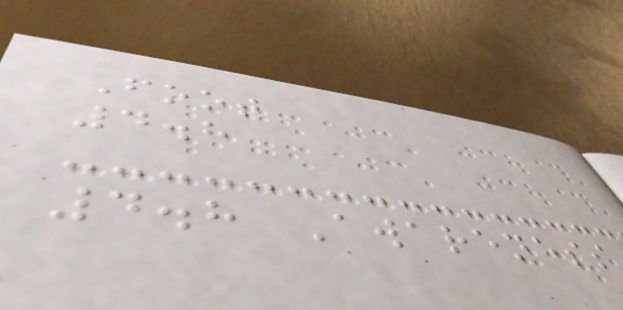Foot
4.8
4.8 Awareness
